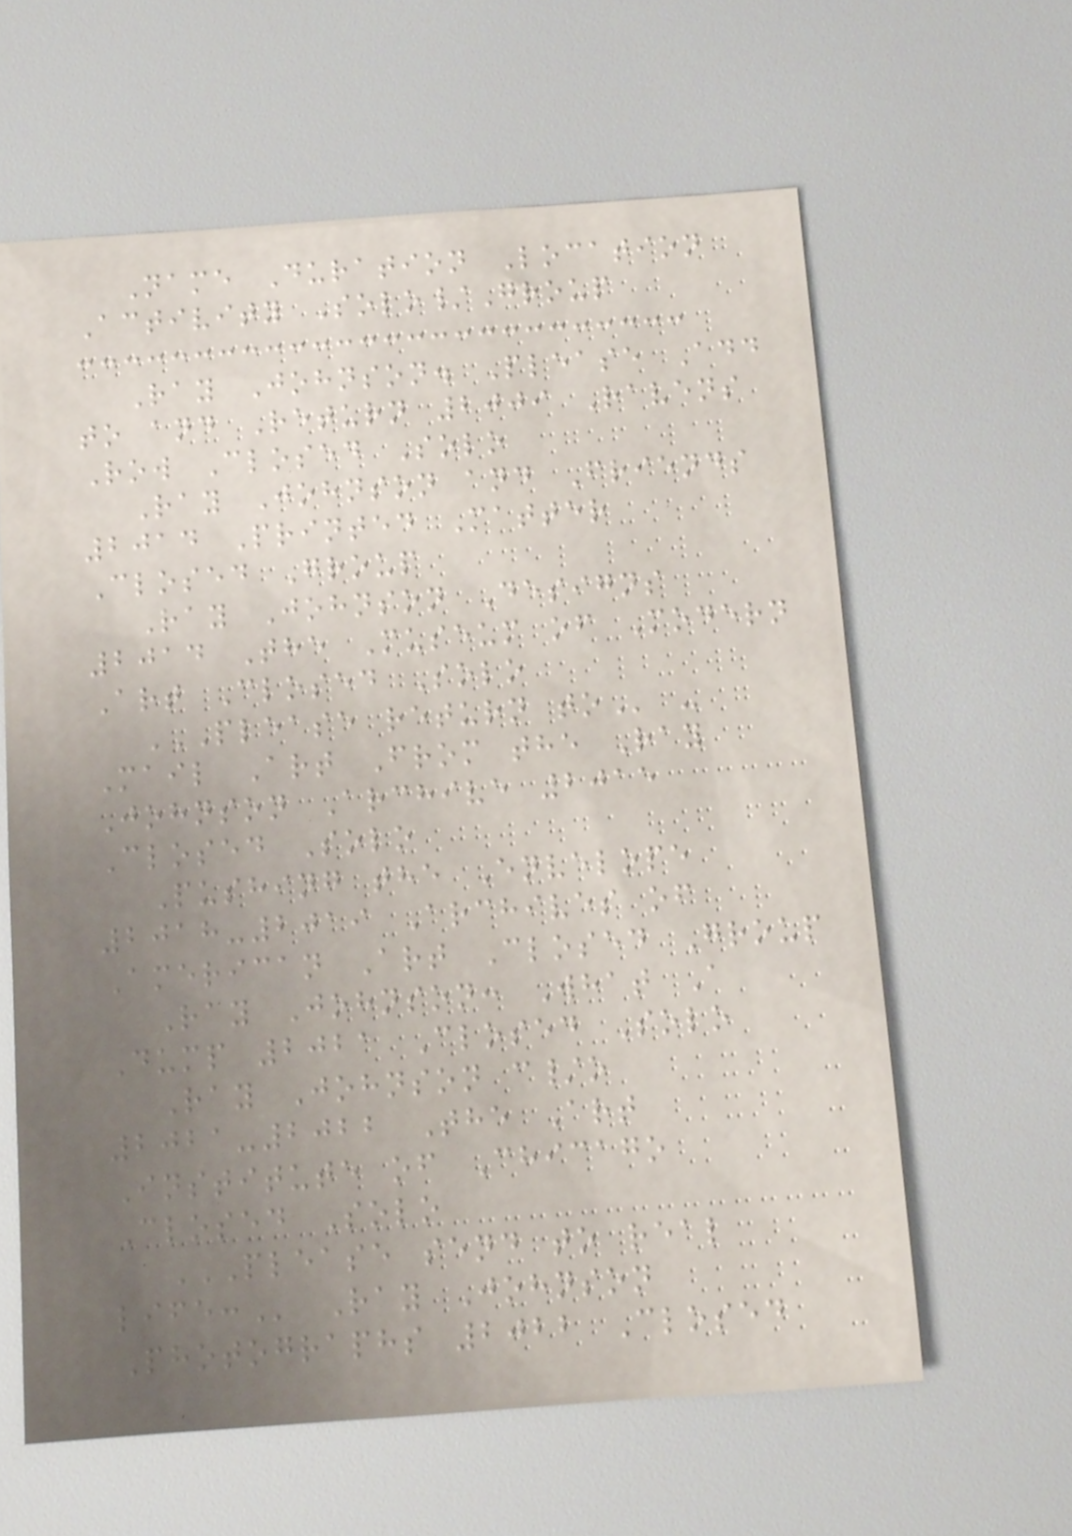Name Duration Location
Activity Solo/Group
Ray Johnson. Please Add
to and Return 2009 Ravens
Row Closed Solo
Ray Johnson and Friends
2014 Printed Matter
Closed Group
Ray Johnson Designs
2014 The Museum of Modern
Art Closed Solo
PLEASE RETURN TO -
Mail Art From the Ray
Johnson Archive 2015
Closed Solo
Pushing the Envelope
2018-2019 Archives of
American Art Closed Group
Ray Johnson: What A
Dump 2021 Closed Solo
Ray Johnson c/o
2021-2022 The Art
Institute of Chicago
Closed Solo
PLEASE SEND TO REAL
LIFE: Ray Johnson
Photographs 2022 Closed
